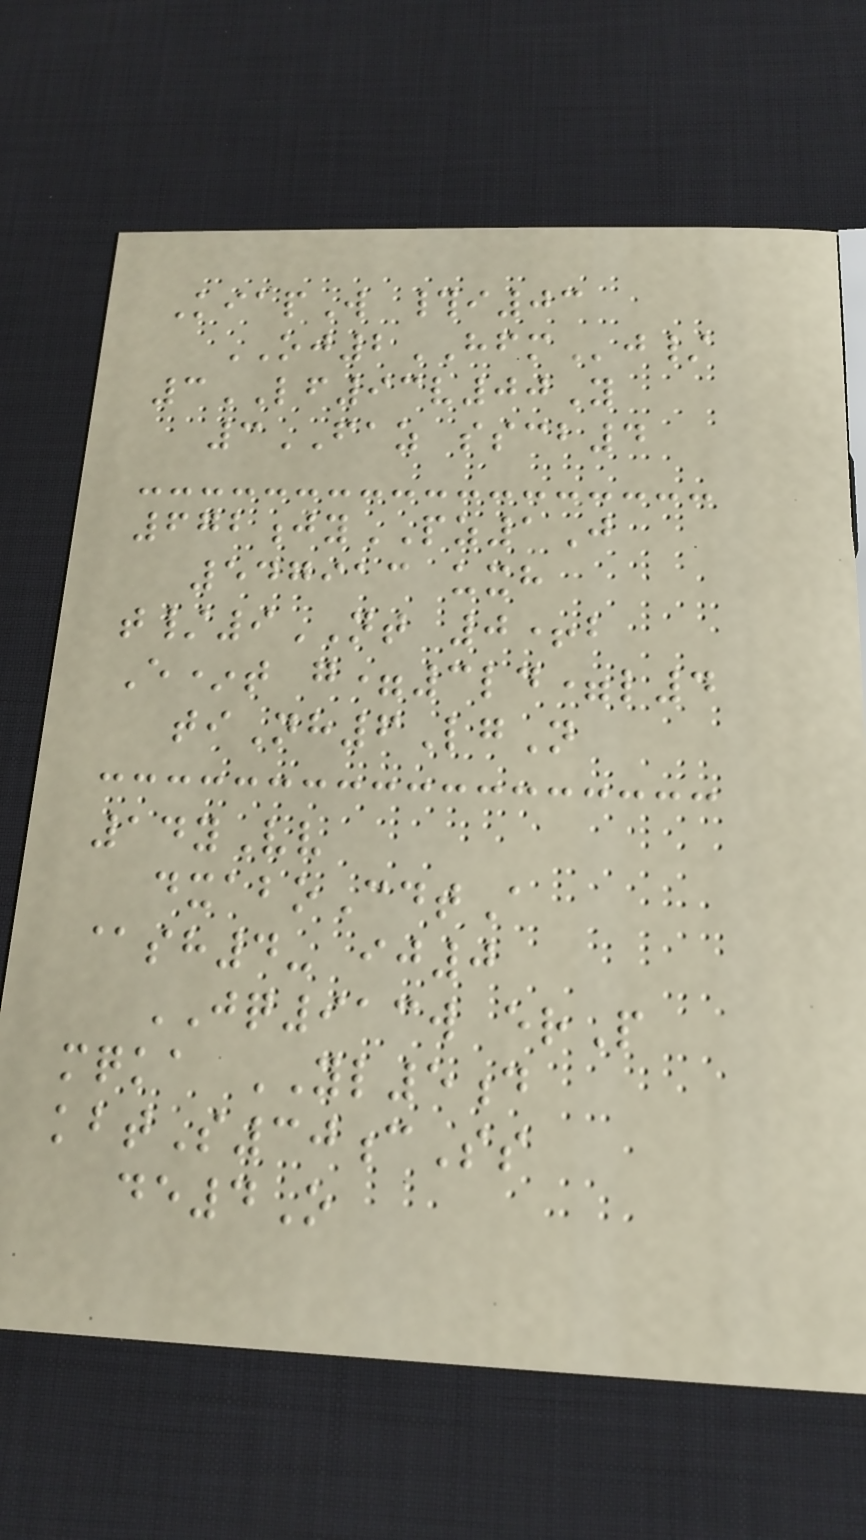KiapW #i03
OJ2HFMj/
3LF93v00Y
3FAZ sscb4
672jyPZ1J
547913 uxh
t/9NT 0+b
E*t g=3ld=l4
tiNh6LgN
14yVv
dxaboCdtA
@sh4- ij0
JQ913w erP
mqka YL5d
kbtS30cSs
de4O
